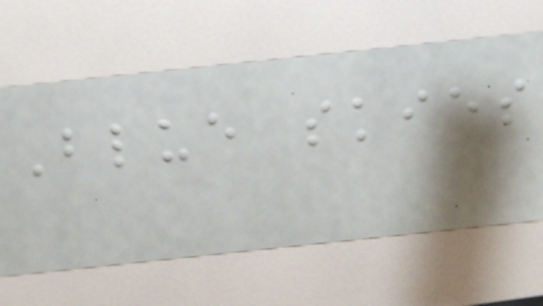Blue skies
